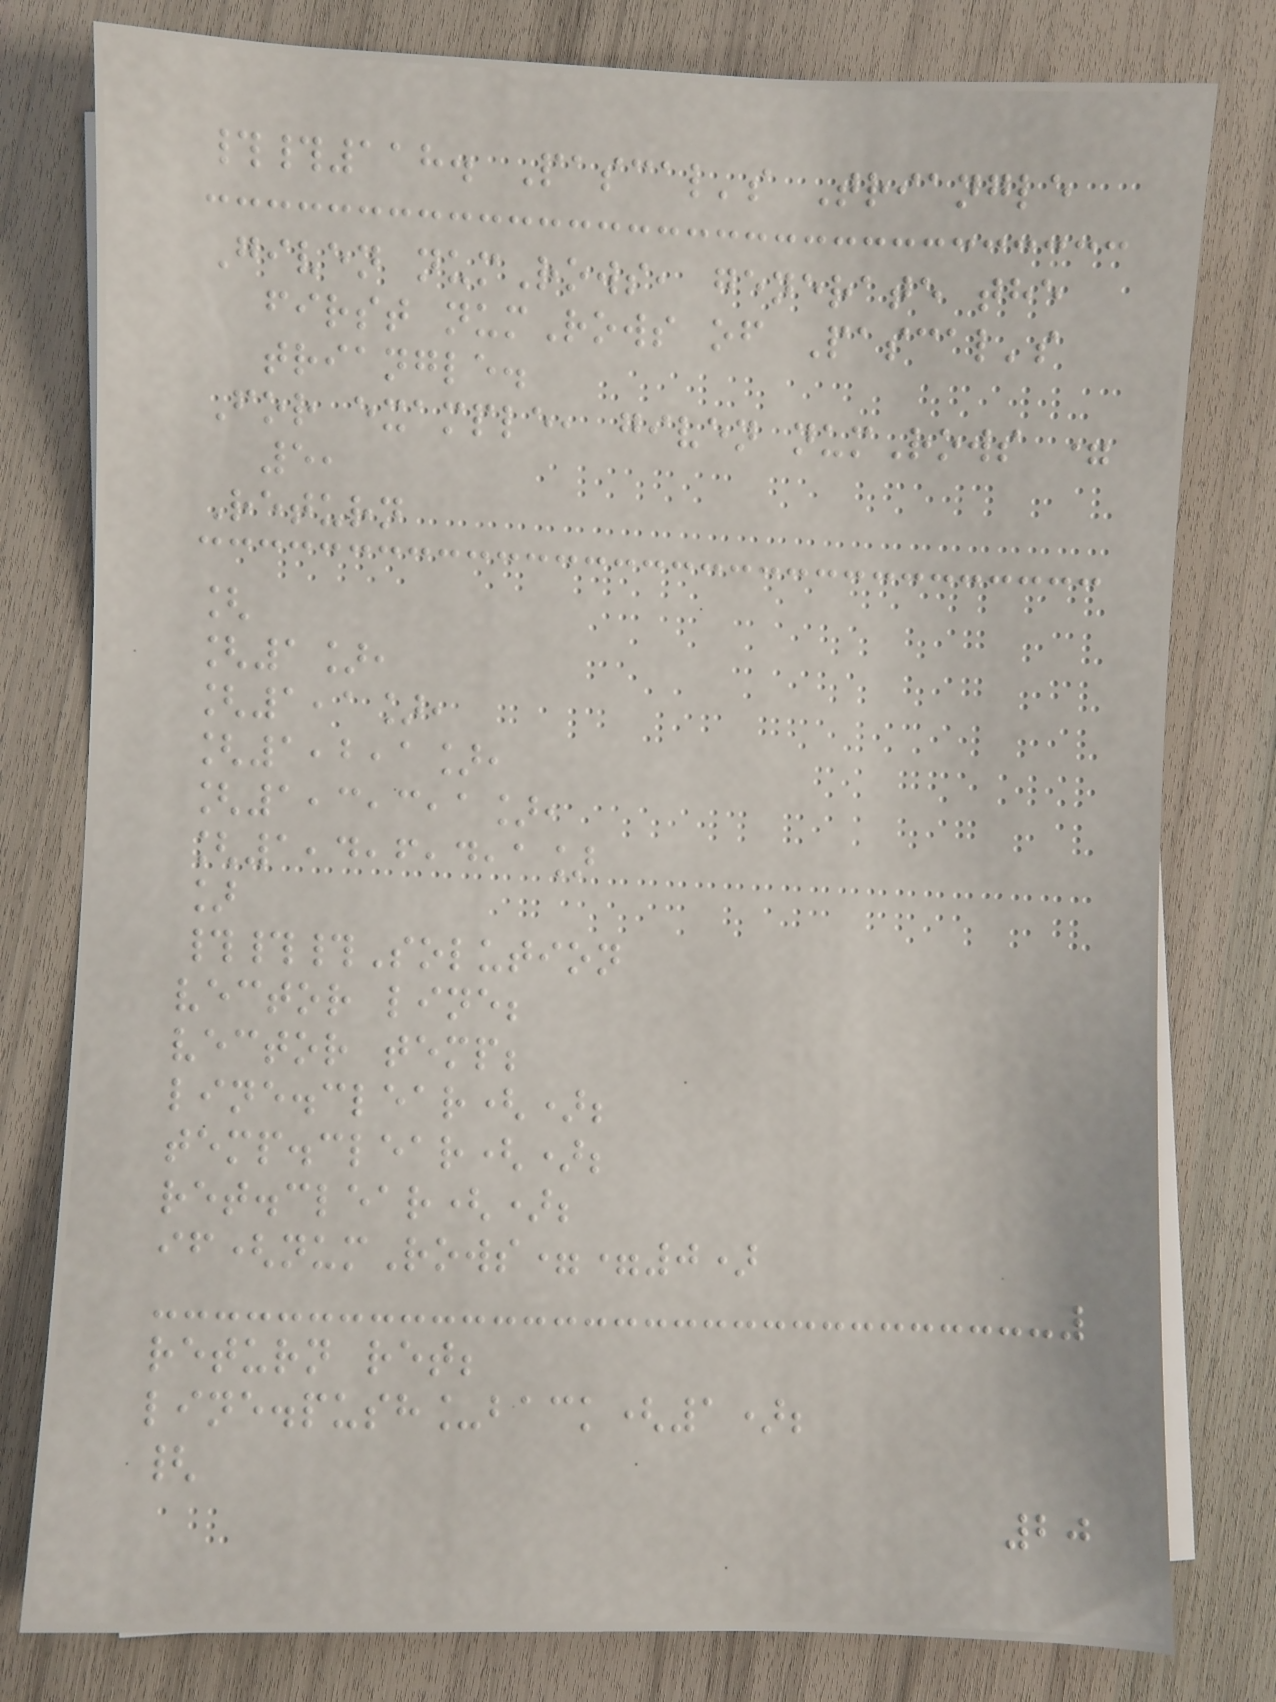##118. Pascal's Triangle
Given numRows, generate the
first numRows of Pascal's
triangle.
For example, given numRows =
5,
Return
[
[1],
[1,1],
[1,2,1],
[1,3,3,1],
[1,4,6,4,1]
]
###Solution
vector line;
vector temp;
line.clear();
temp.clear();
ret.clear();
if(numRows==0)
return ret;
line.push_back(1);
{
20
